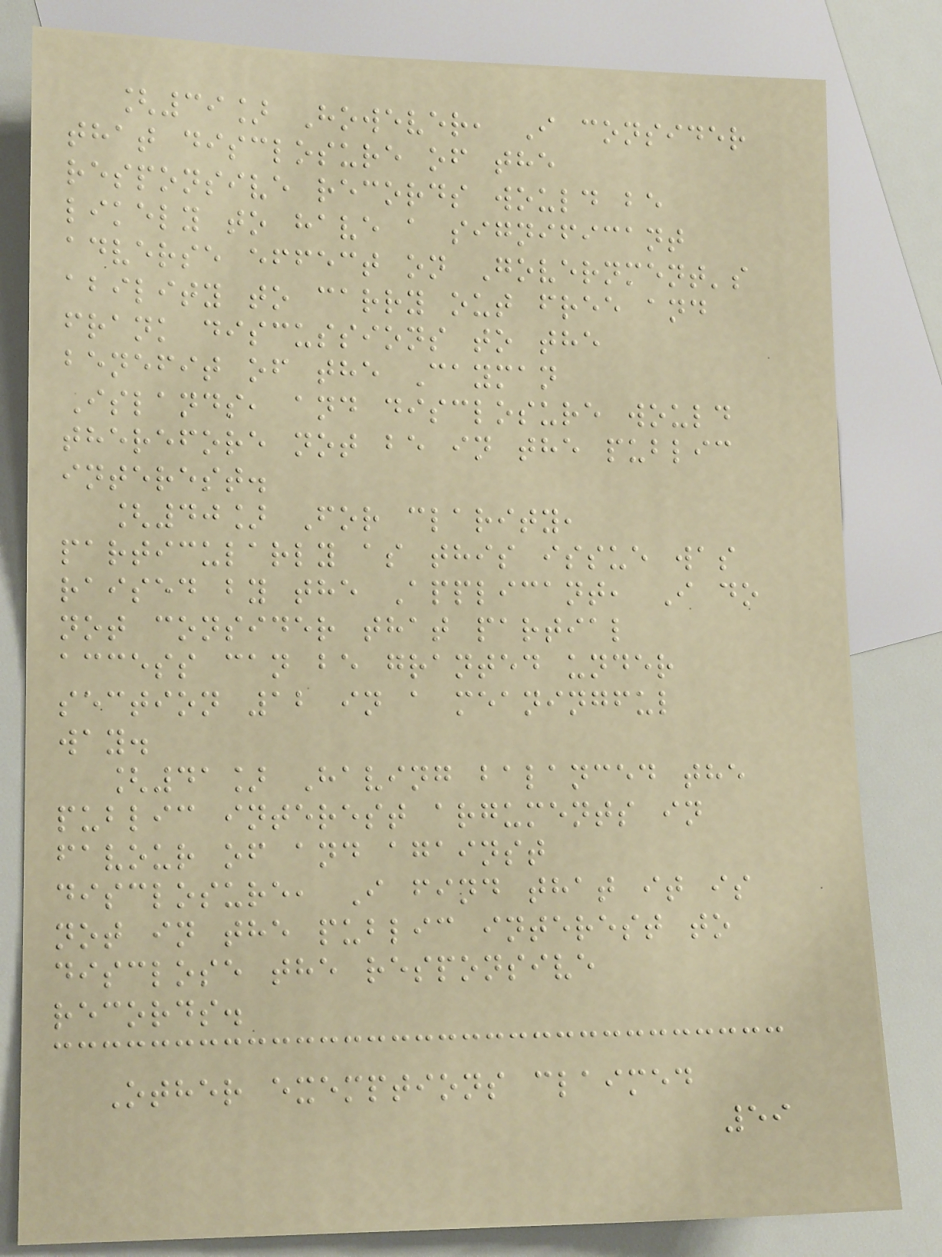[39] However, I consider
that disclosure of the
responsive records would be
likely to have a significant
adverse effect on Government's
ability to carry out free and
frank discussions to the
benefit of the Cayman
Islands, and disclosure would
therefore not be in the public
interest.
[40] For clarity,
particularly as this issue was
raised by the Applicant, I do
not consider that partial
access can be granted under
section 12 in a meaningful
way.
[41] Having balanced the
public interest arguments in
favour of and against
disclosure, I find that it is
not in the public interest to
disclose the responsive
records.
Other exemptions claimed
59
